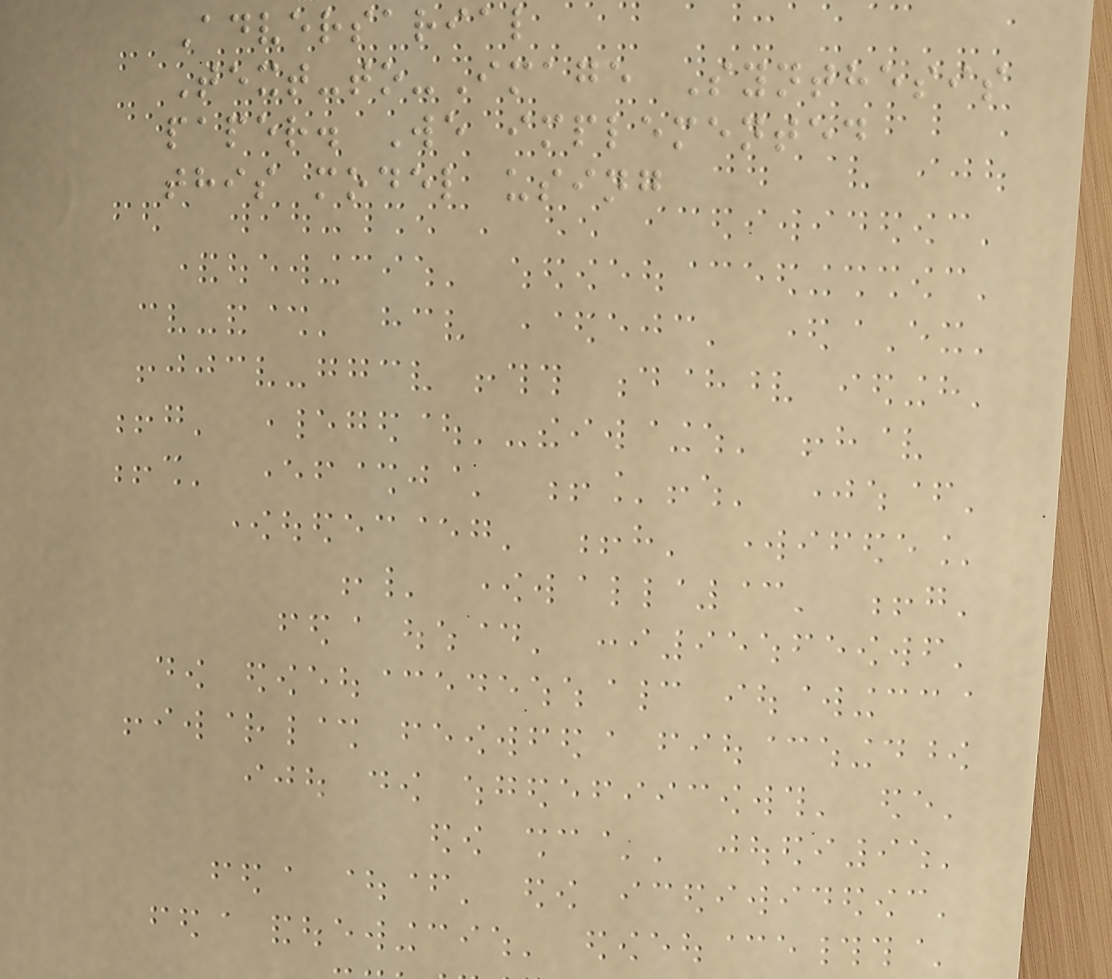Adversarial
Text-to-Image Synthesis
paper. We implemented
this model using
